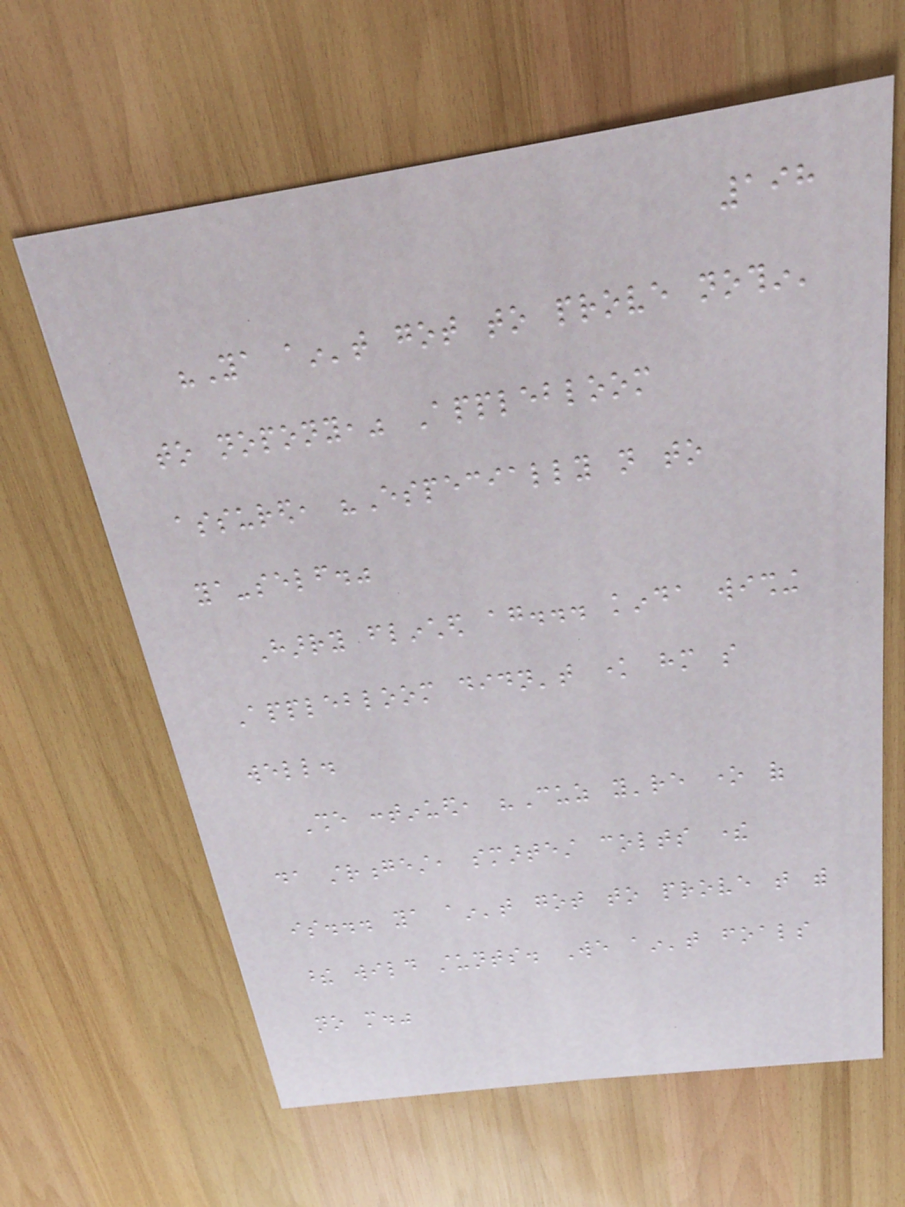198
"Ya ain't got to prove nothin'
to nopony," Applebloom
assured, "Especially not to
ya-self."
Harry flinched again... kinda wishing
Applebloom didn't know him so
well.
She continued, "Cuz you're one of
da strongest, smartest colts there
is... ya ain't got to prove that with
these wild stunts. We ain't foals
no more."
